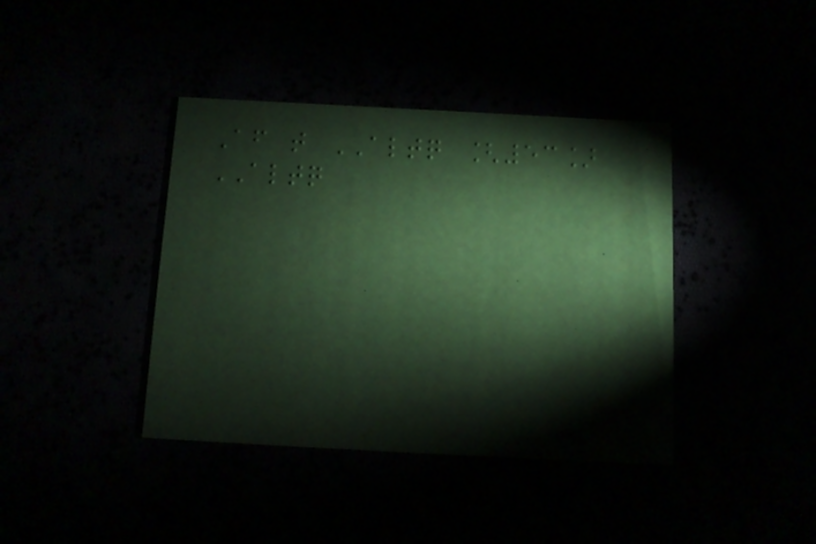After that ALTQ [53]
ALTQ
